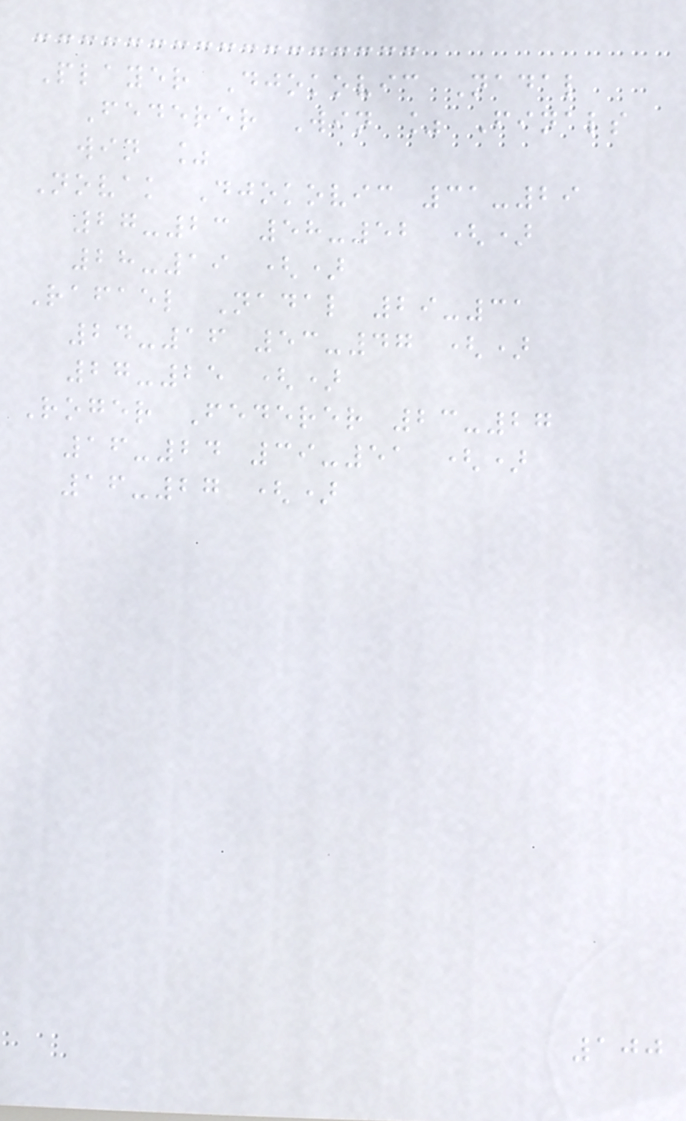Player Djokovic Nadal
Federer Win % Finals
win %
Novak Djokovic 31-29
27-23 58-52 ()
28-19 ()
Rafael Nadal 29-31
24-16 53-47 ()
27-25 ()
Roger Federer 23-27
16-24 39-51 ()
16-27 ()
100
